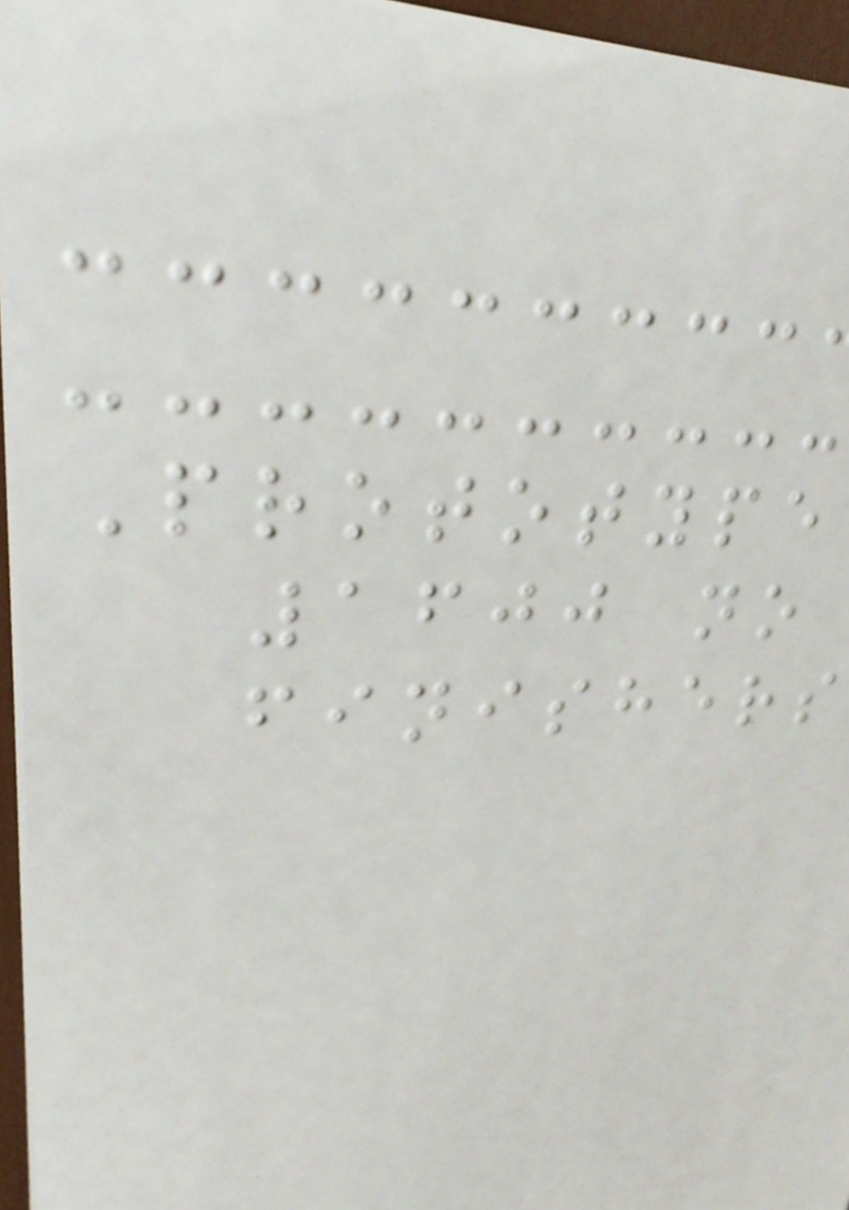Prototype
1600 no
finishers
